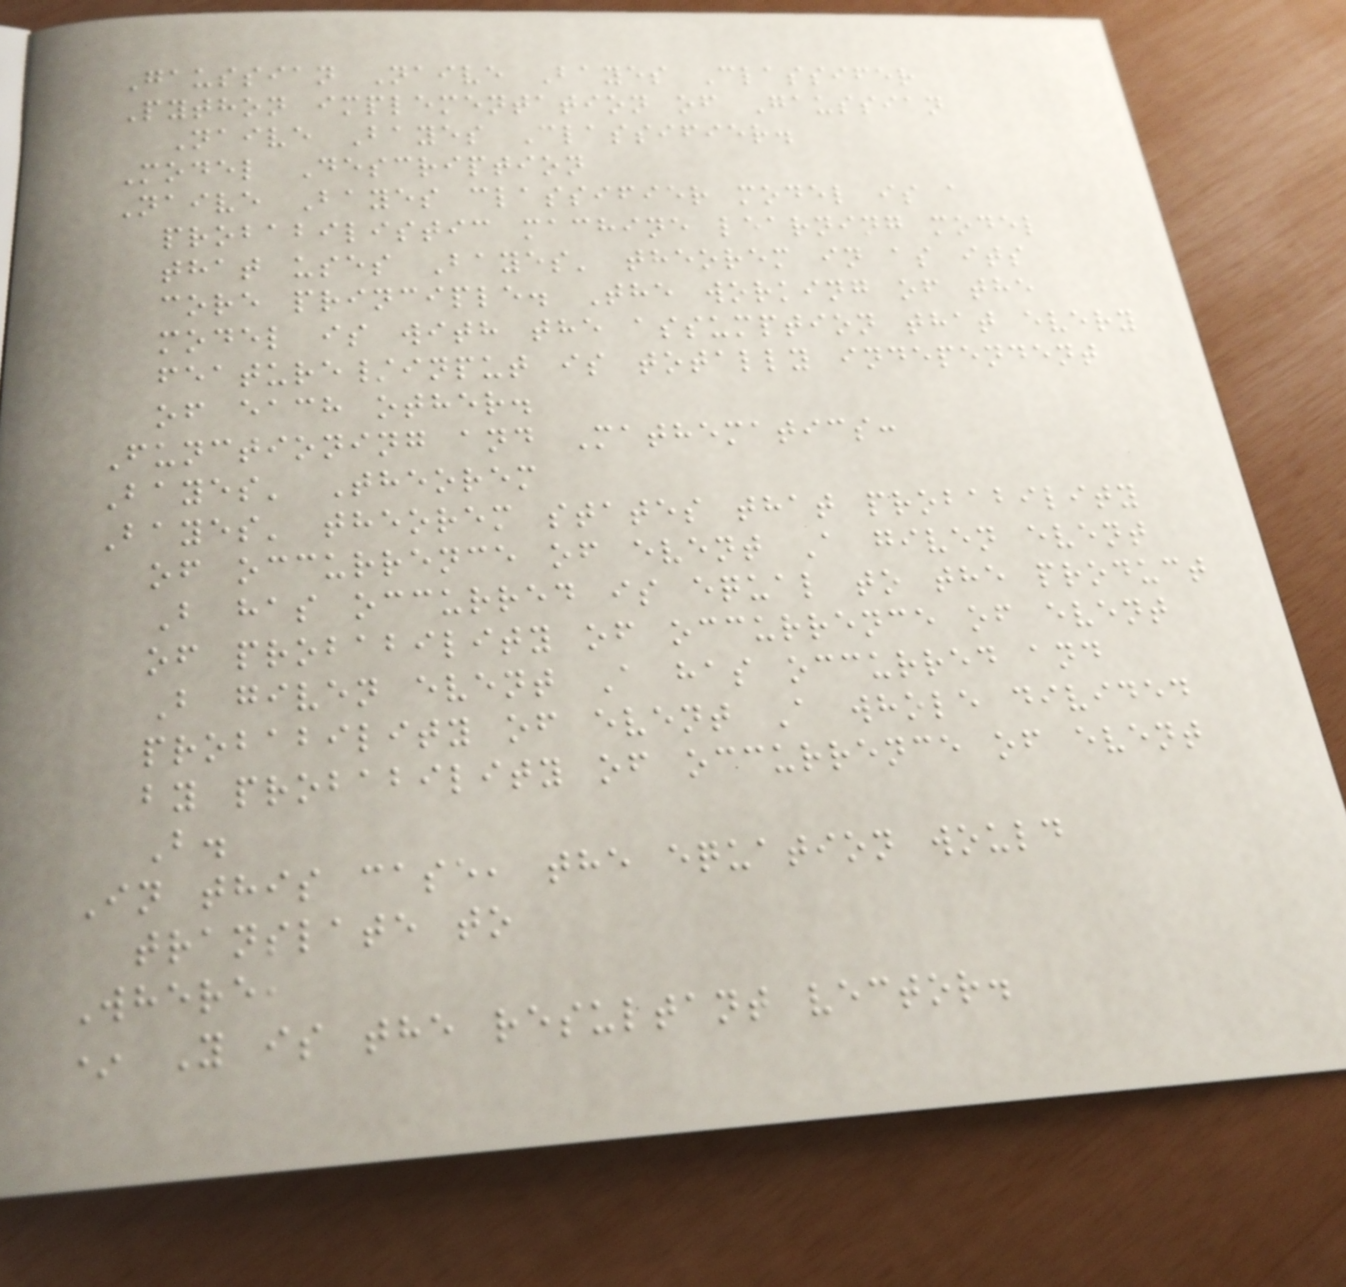Gaussian Naive Bayes Classifer
Python implementation of Gaussian
Naive Bayes Classifier.
Model Description
Naive Bayes classifier model is a
probabilistic machine learning model
that uses Bayes' theorem in as its
core principle. The working of the
model is with the assumption that every
feature/input is totally independent
of each other.
Functioning and Mathematics:
Bayes' Theorem
Bayes' theorem states that probability
of occurrence of event A given event
B has occurred is equal to the product
of probability of occurrence of event
B given event A has occurred and
probability of event A whole divided
by probability of occurrence of event
B.
In this case, the equation would
translate to
Where,
* Y is the resultant vector.
